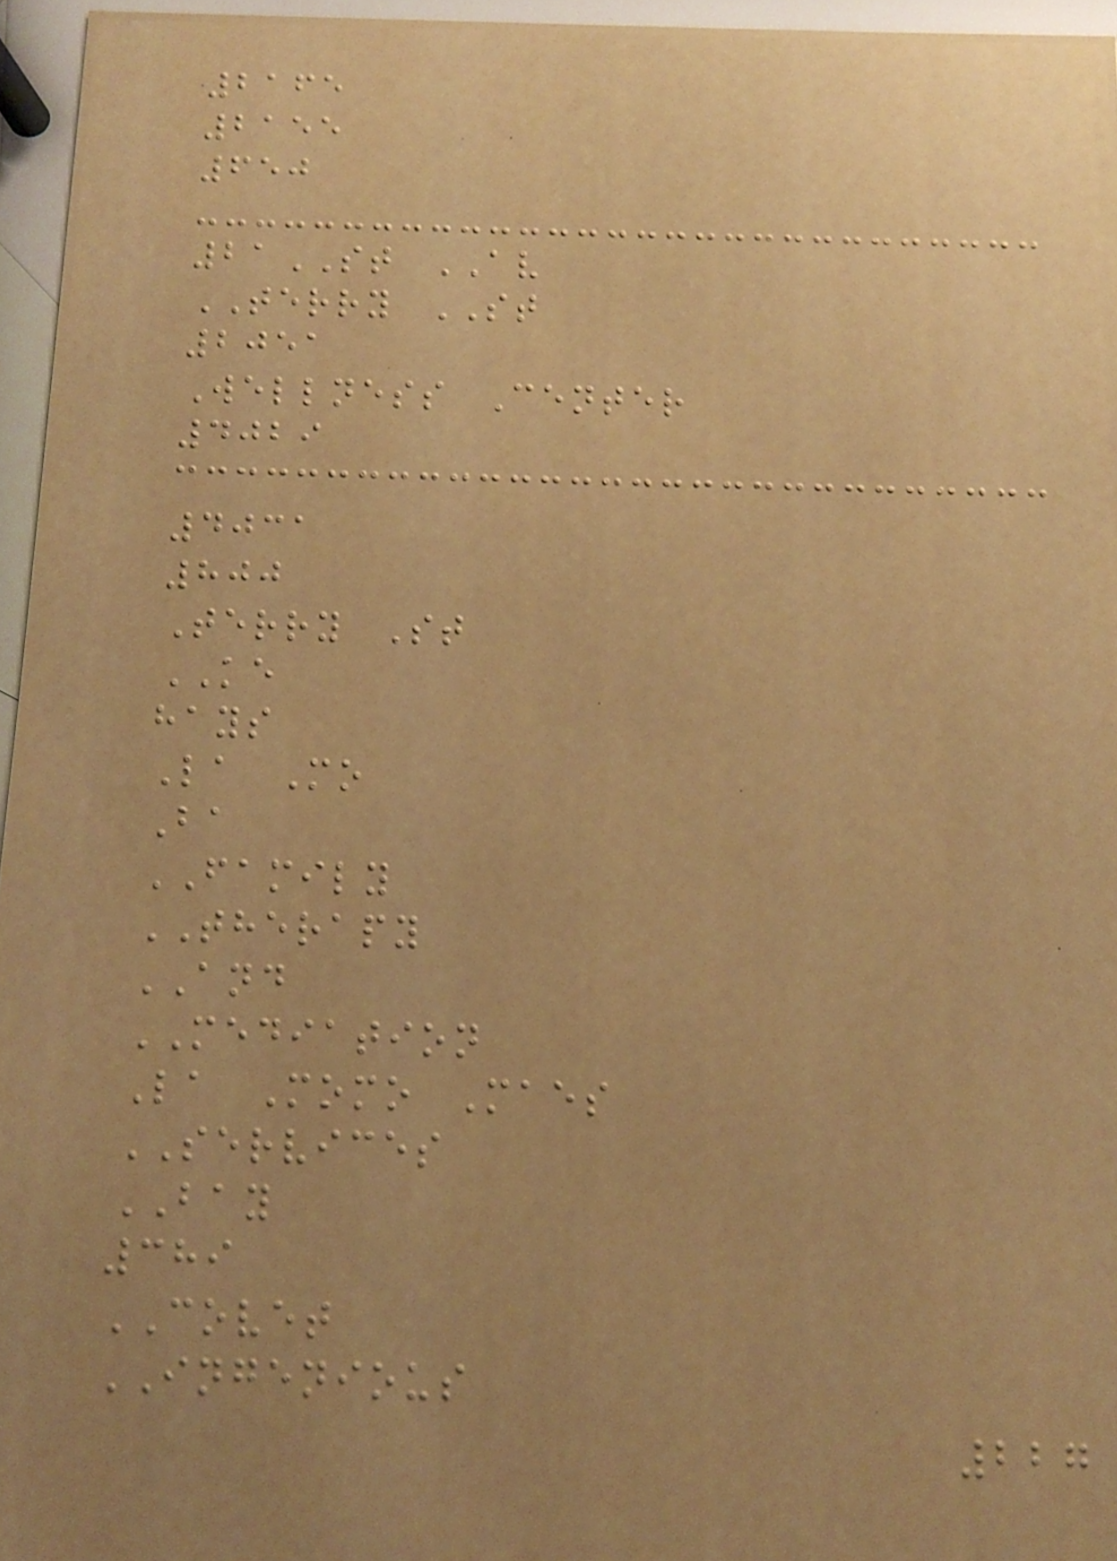2165
2155
650
21ST AV
TERRY ST
2051
Wellness Center
4029
4031
800
Terry St
KE
hays
La Mo
Ba
FAMILY
THERAPY
AND
MEDIATION
La Momo Maes
SERVICES
BAY
389
COVET
INGENIOUS
227
